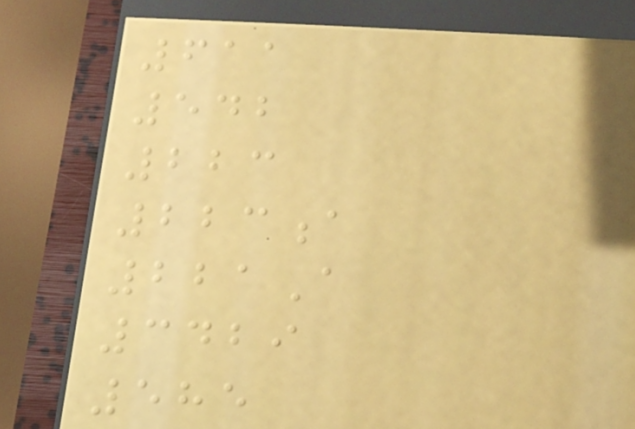611
542
223
223a
221A
3429
585
